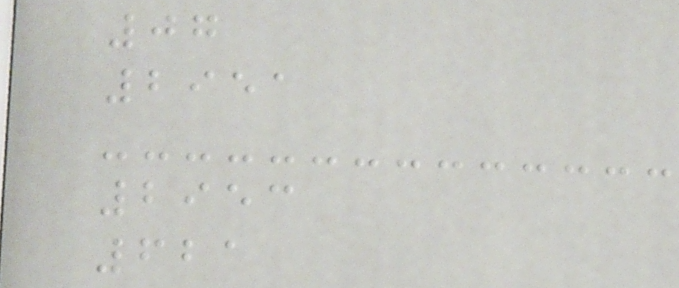07
2951
2953
621
